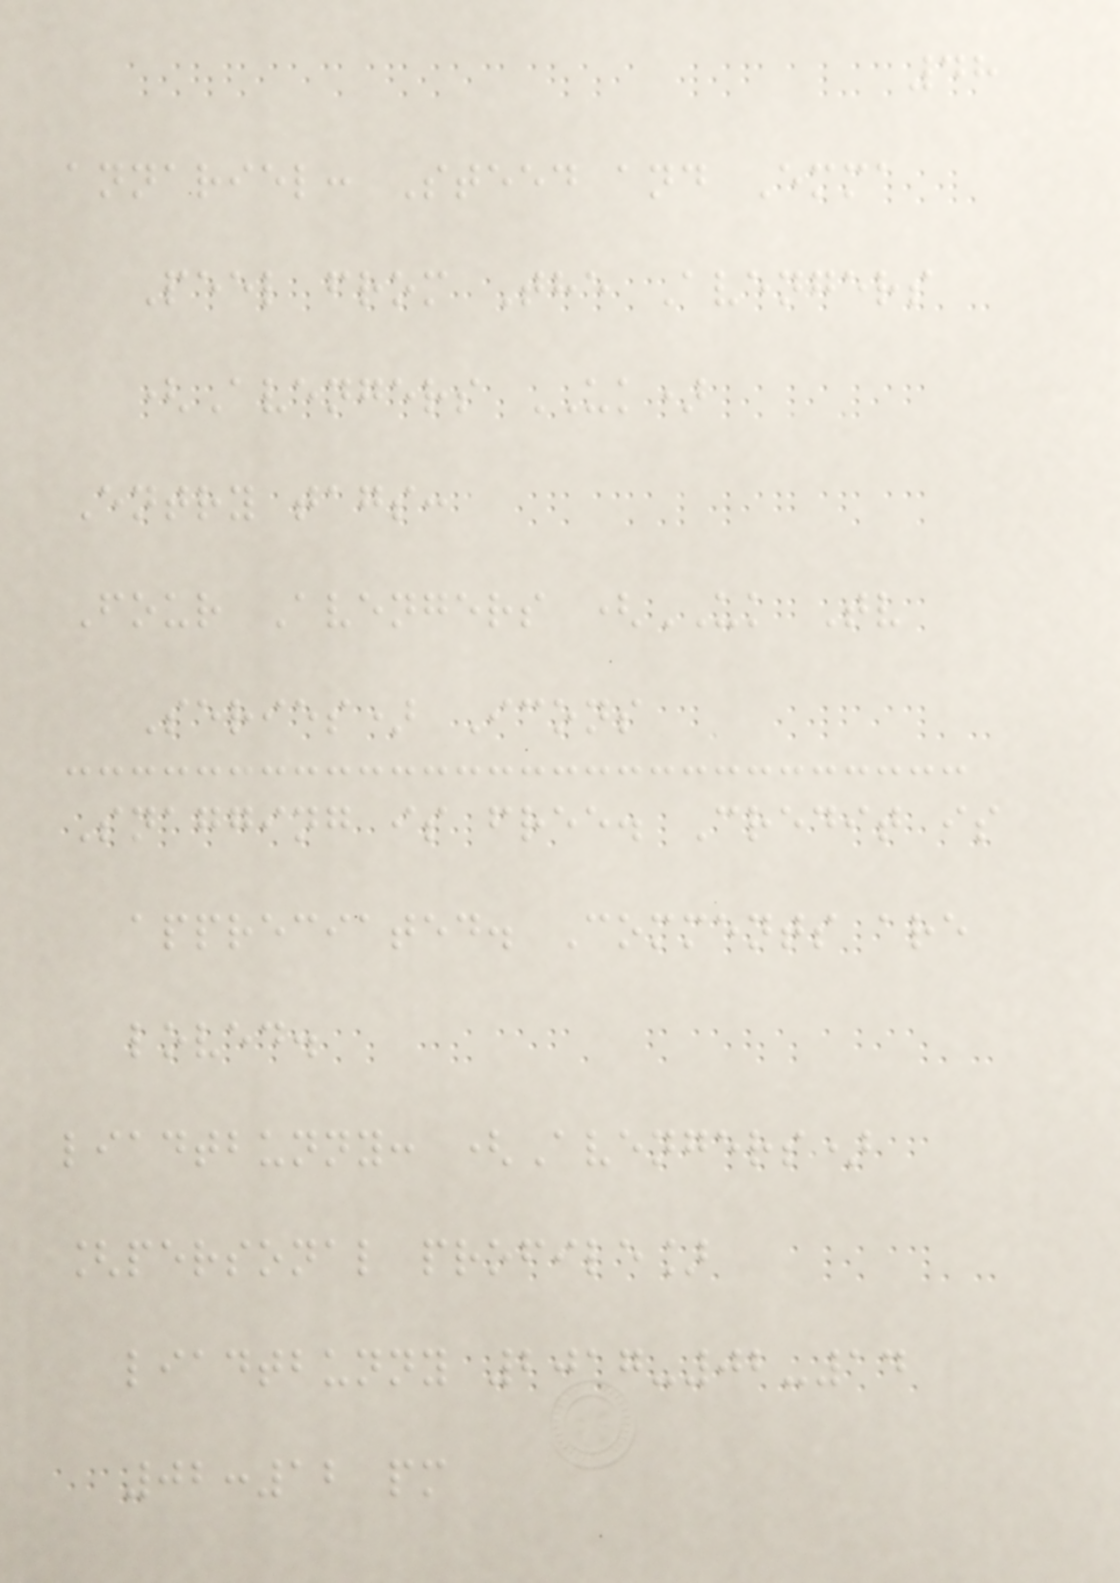48
annariel: Steed and Emma
Peel from The Avengers
(Avengers UK)
Entry tags:
Four Avengers (UK Tv
Series) Icons
Snagging is free. Credit is
appreciated. Comments are
loved.
liadtbunny: (Avengers)
[personal profile]
liadtbunny 2017-02-14
02:12 pm
